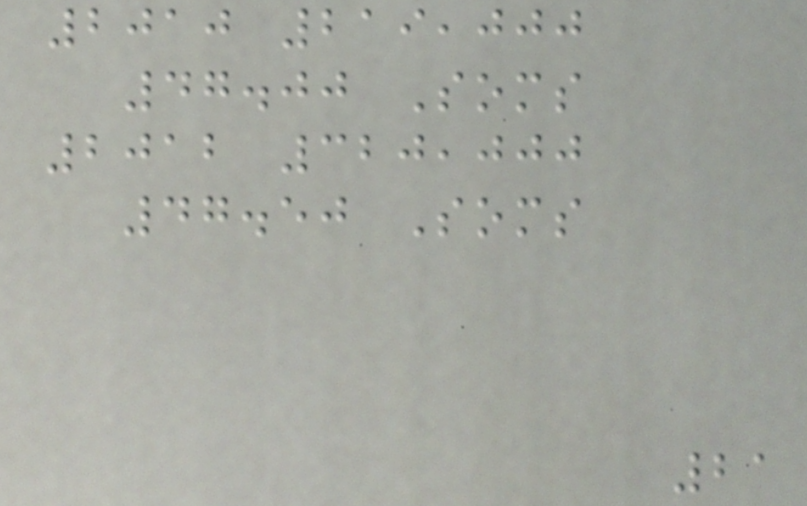2010 219,000
47.00 Soms
2012 320,000
47.50 Soms
21
